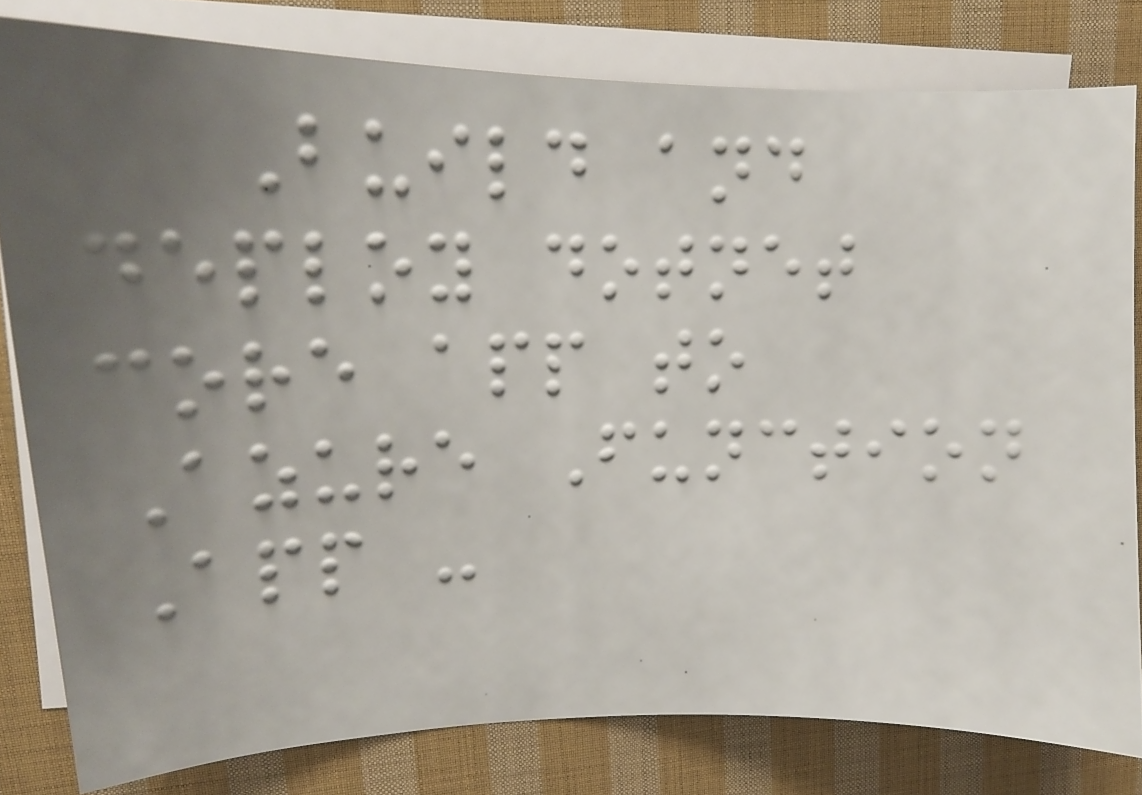Build and
deploy dotnet
core app to
Azure Function
App -
